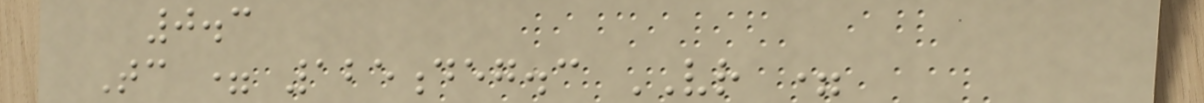0.3
Tc = 125deg.c VR =
